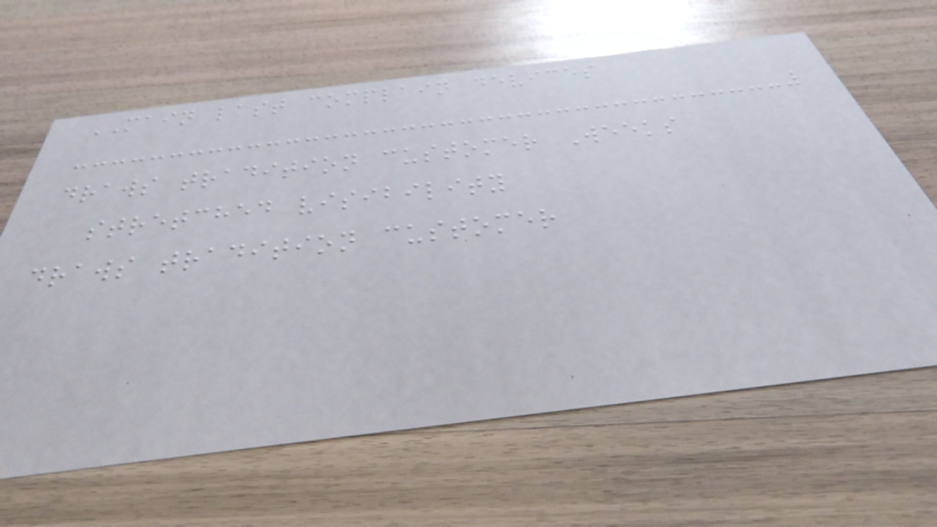MAIN last complain devices
draws tradition customer Weeks
stretched visibility
draws tradition customer
